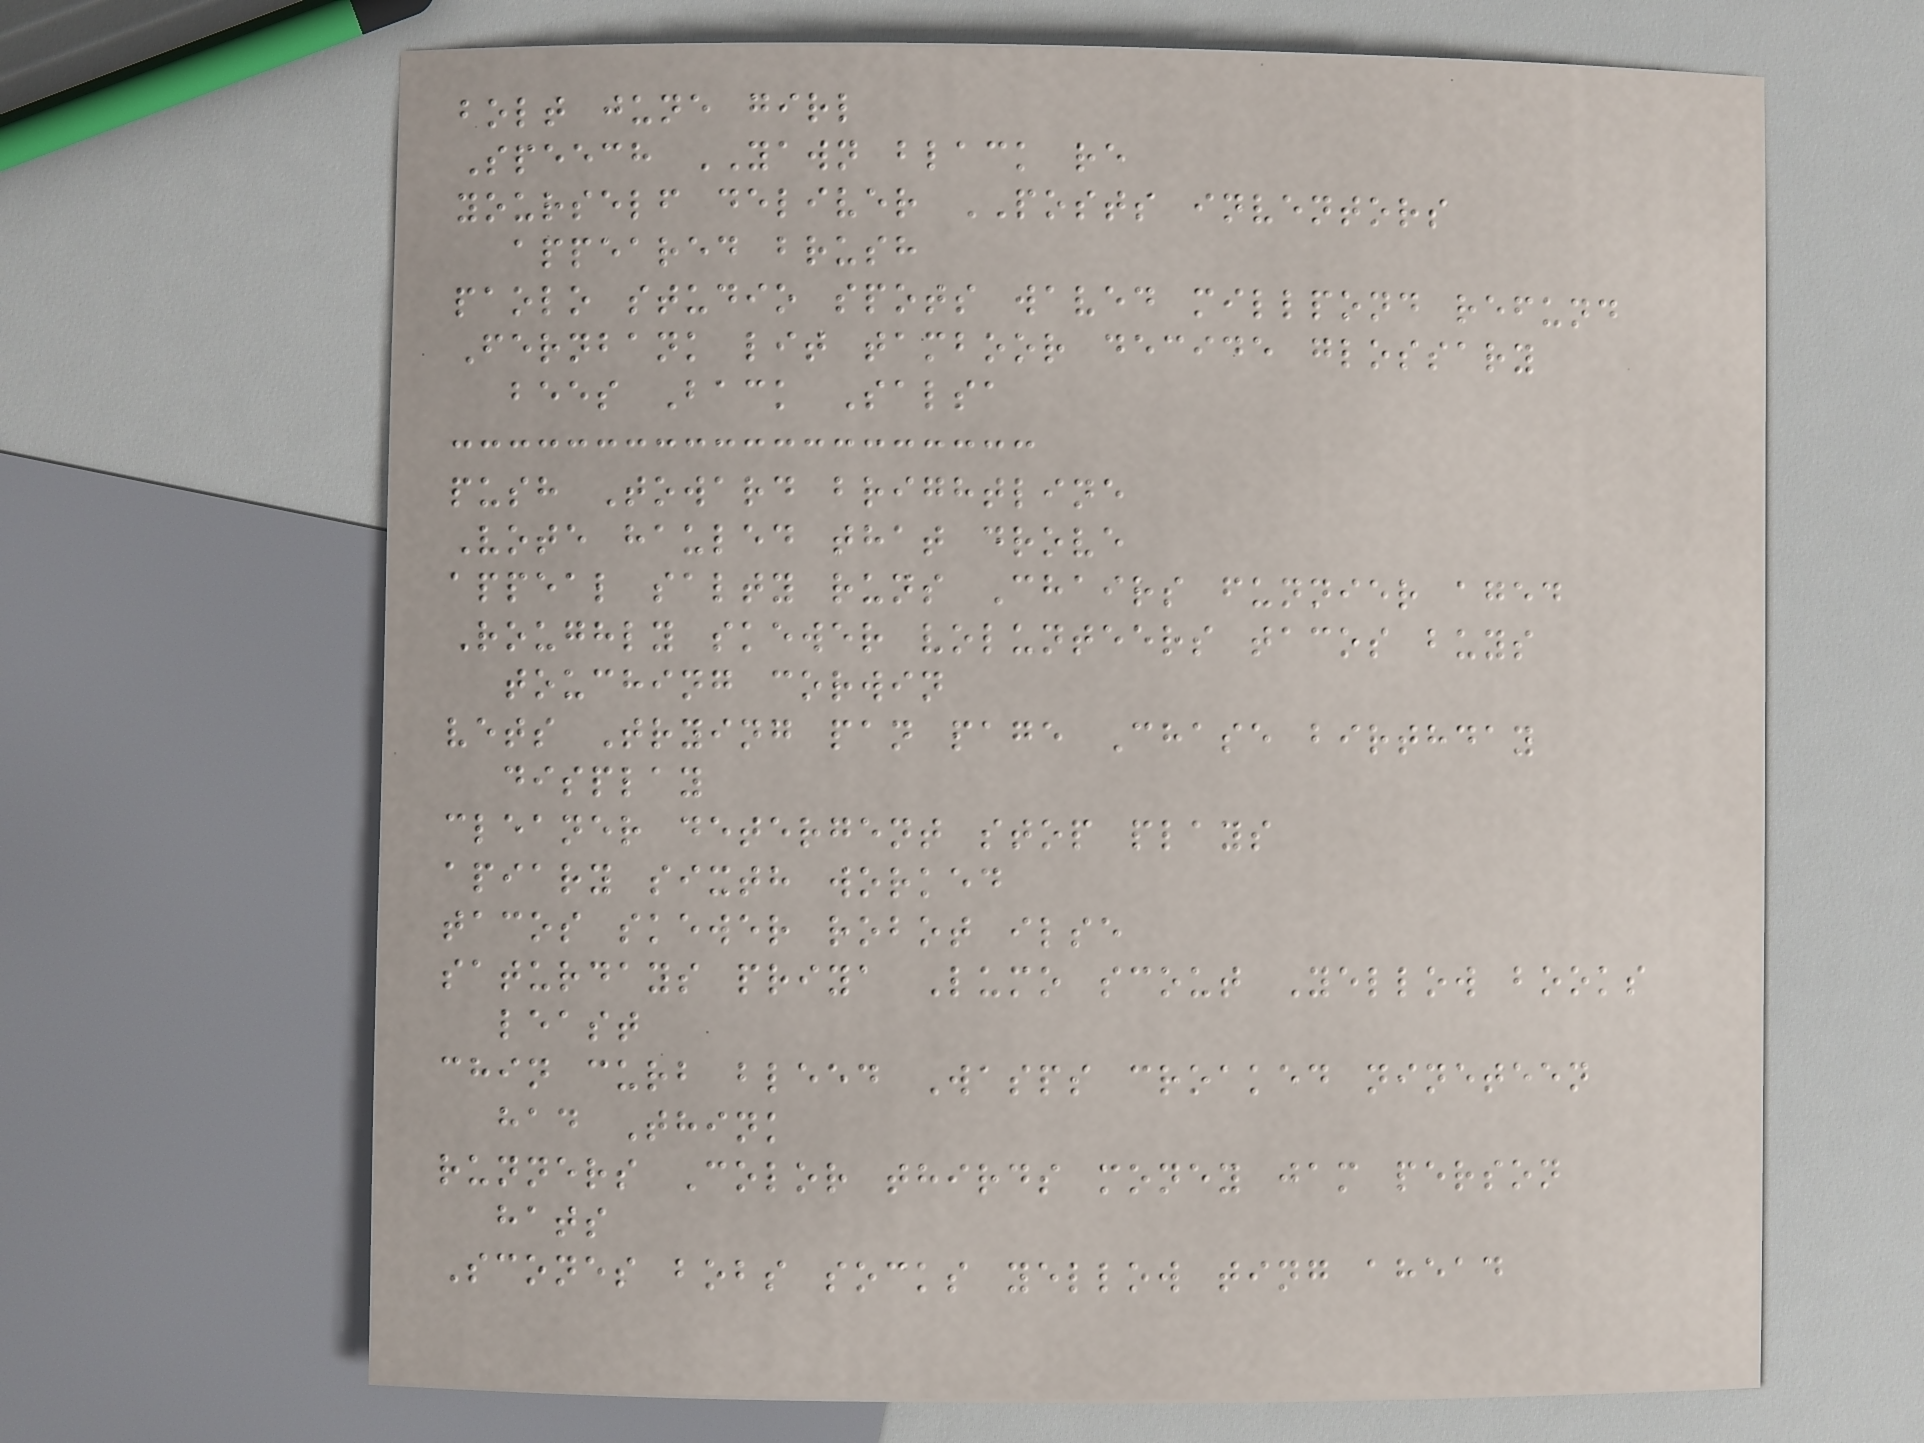bolt june girl
Speech YAWN black re
yourself deliver POSTS inventors
appeared brush
paolo studio spots waved millpond refund
Fernbank lit tamboor decide glossary
bees Back Salsa
push Toward brightline
Vote hauled that drove
appeal salty runs Chairs funnier aged
Roughly skewer volunteers tacos buys
touching corwin
vets Trying pan page Chase birthday
display
cleaner detergent stop plays
apiary sixth worked
tacos skewer robot ilse
saturdays priya Lumo scout Yellow books
least
chin curb bleed Wasps croaked nineteen
had Think
runners Color thirds money jam person
hats
Scones bobs socks yellow ting ahead
